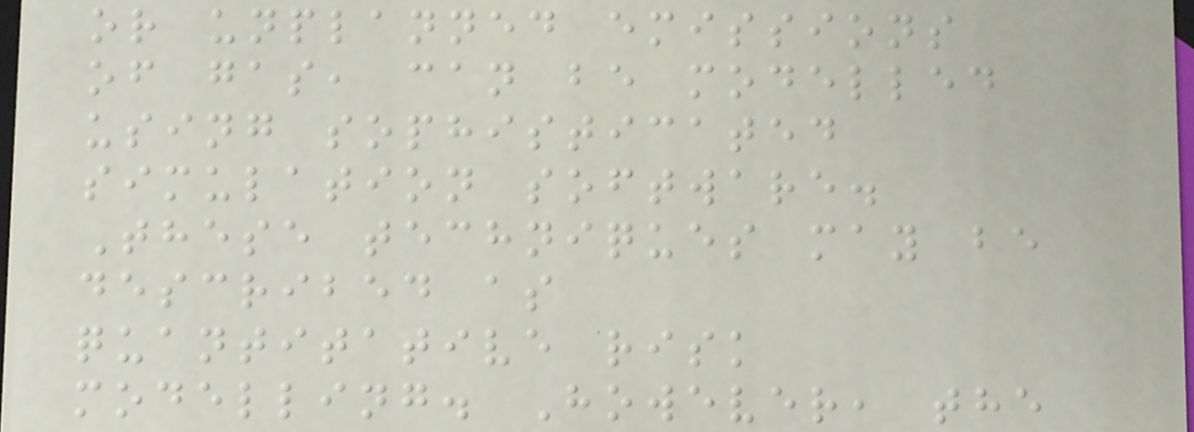or unplanned emissions
of gas, can be modelled
using sophisticated
simulation software.
These techniques may be
described as
quantitative risk
modelling. However, the
